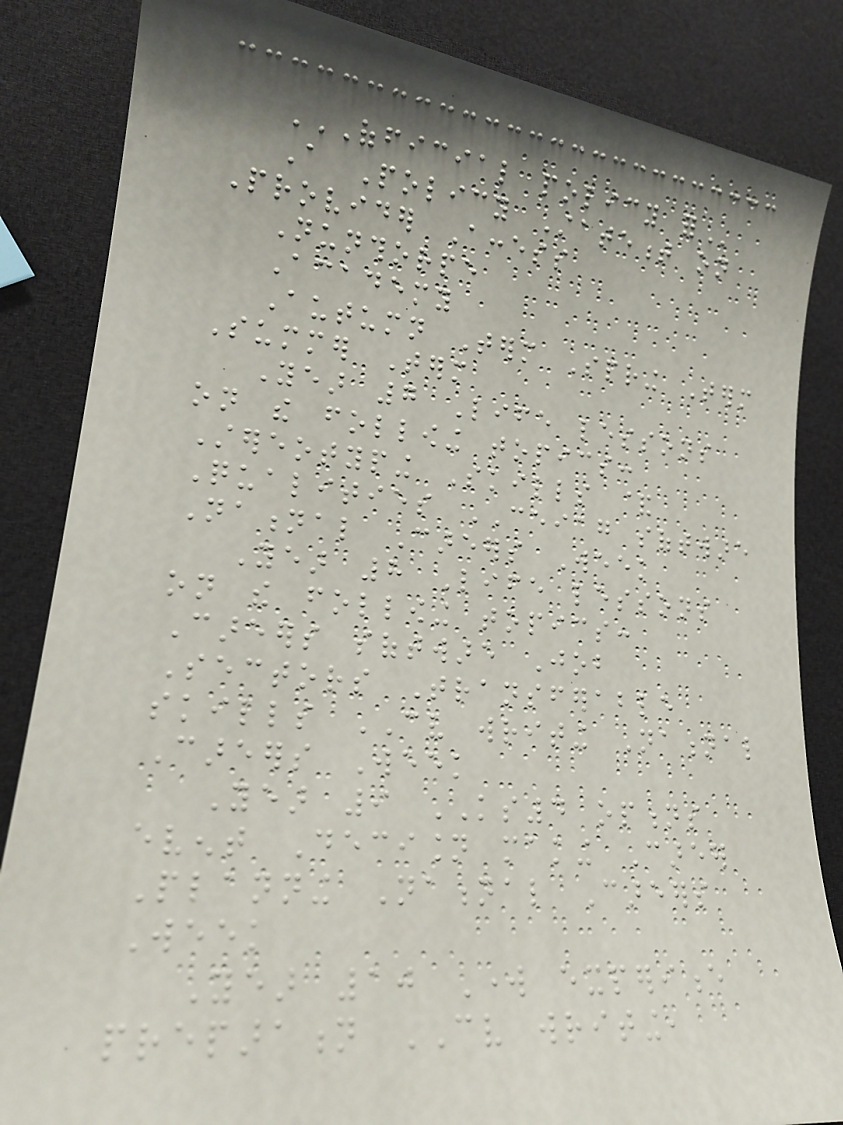OFFICIAL POLICY FOR
A Policy Statement on
Provider Access
Nunthorpe
Academy
Autumn Term Spring Term
Summer Term
Year 7 Life lessons
on the following topics:
Stereotyping Skills &
Qualities CEIAG software
National Careers Week
Year 8 Life lessons
on the following topics:
Careers software Job
Sectors Transferable
skills CV writing National
Careers Week
Year 9 KS4 options
event Decision making Career
Planning National Careers
Week
Year 10 Work experience
preparation CV writing,
